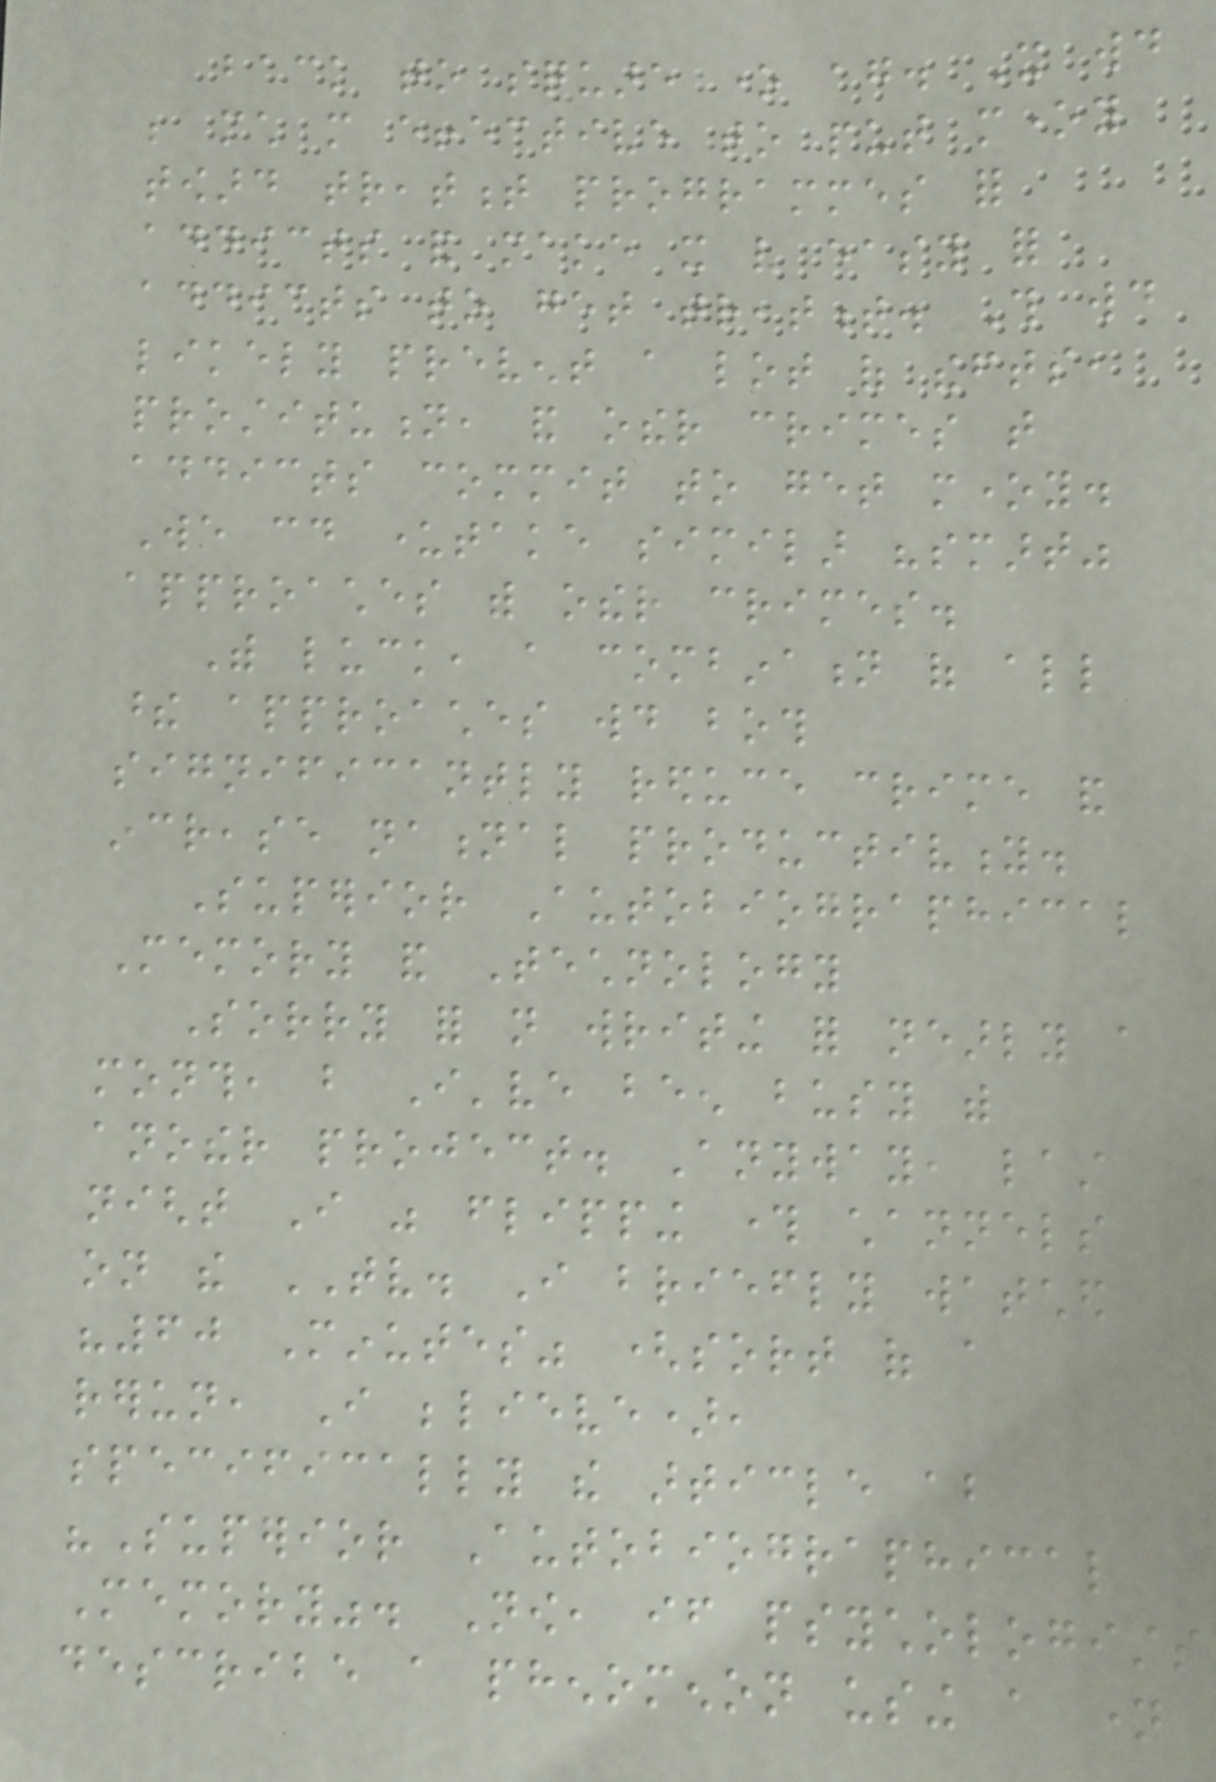back to square one again. It would
be much more effective to put money
toward treatment programmes for
addicts and make it very easy for
addicts to get treatment. This would
likely prevent a lot of thefts,
prostitution, and other crimes that
addicts commit to get money.
We could undertake similar "smart"
approaches with other crimes.
With luck, a combination of all
these approaches would both
significantly reduce crime and
increase national productivity.
Superior Autobiographical
Memory and Technology
Sorry for not writing for nearly a
month, but I've been busy with
another project. Anyway, last
night I was flipping through channels
on the TV. I briefly watched
"60 Minutes" (sort of a
rerun, I believe),
specifically the article about
"Superior Autobiographical
Memory". Now, if psychologists
describe a phenomenon using a name
